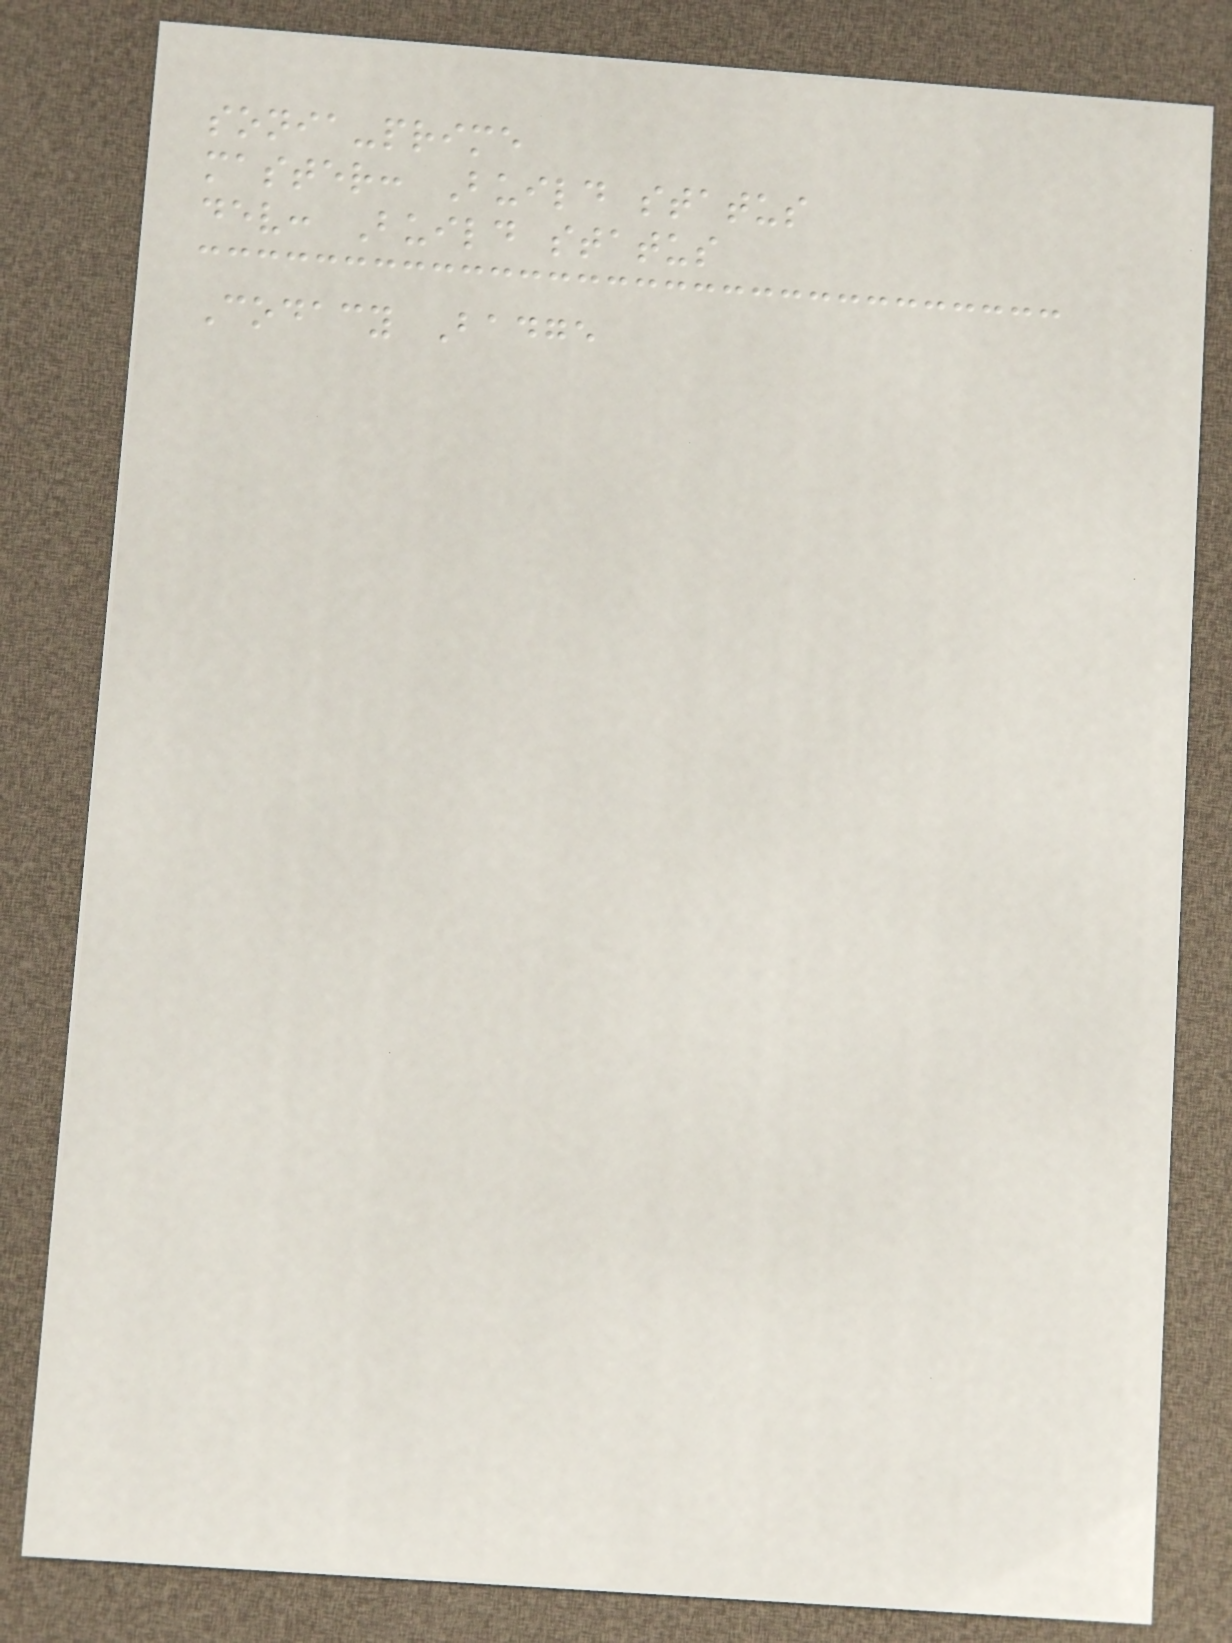sonia-prime
master: Build status
dev: Build status
Codacy Badge
